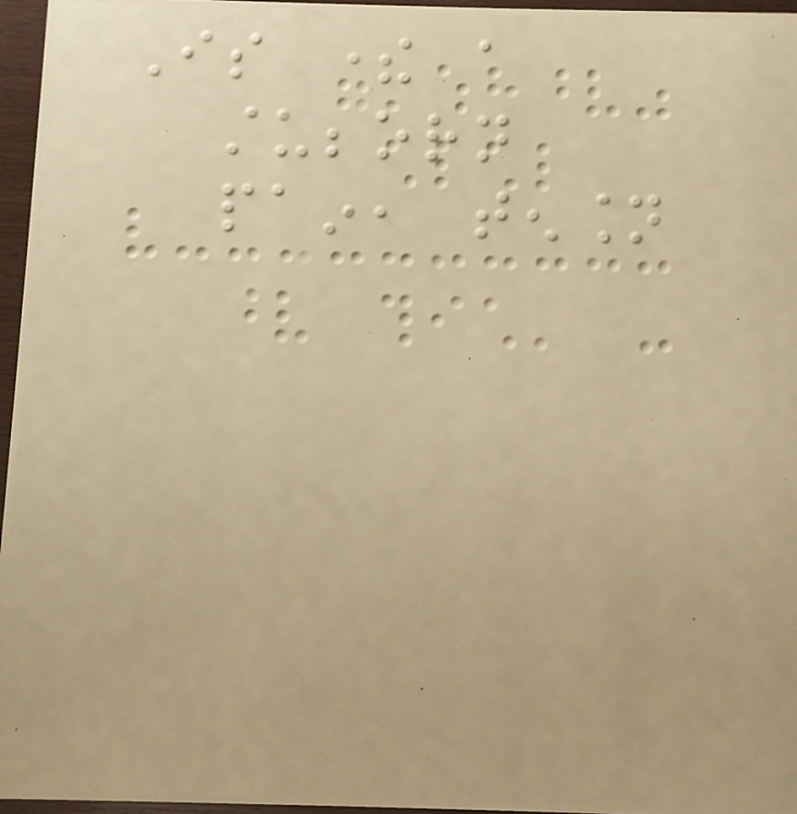Is there a
stubborn
pain, tension
